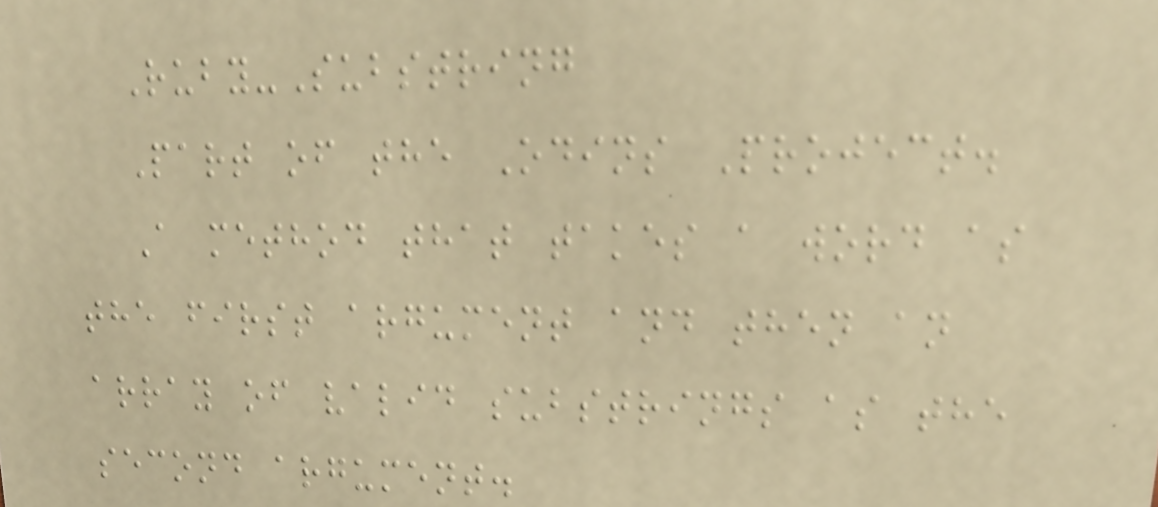Ruby-Substring
Part of the Odins Project.
A method that takes a word as
the first argument and then an
array of valid substrings as the
second argument.
